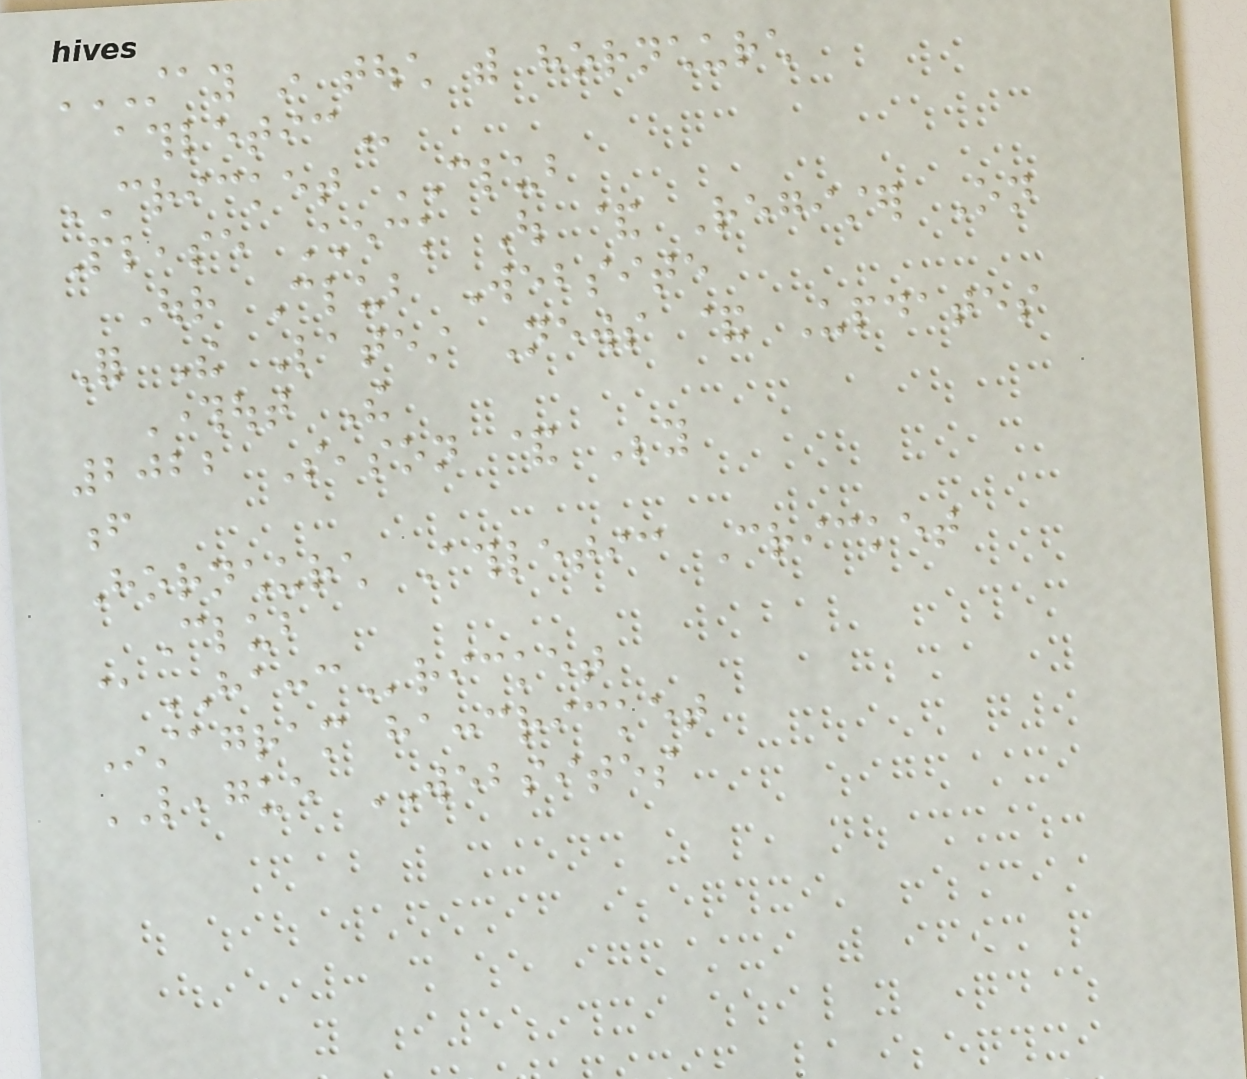STAY IN TOUCH WITH HORNCHURCH
ATHLETIC
CRICKET CLUB
Please Check Out & Register On
Our Club Website
For The Latest News & Updates
Throughout The
2022 Season & Beyond
f
Hornchurch Athletic Cricket
Club
@HACCCricket
Instagram hacccricket
LEAGUE WEBSITES
